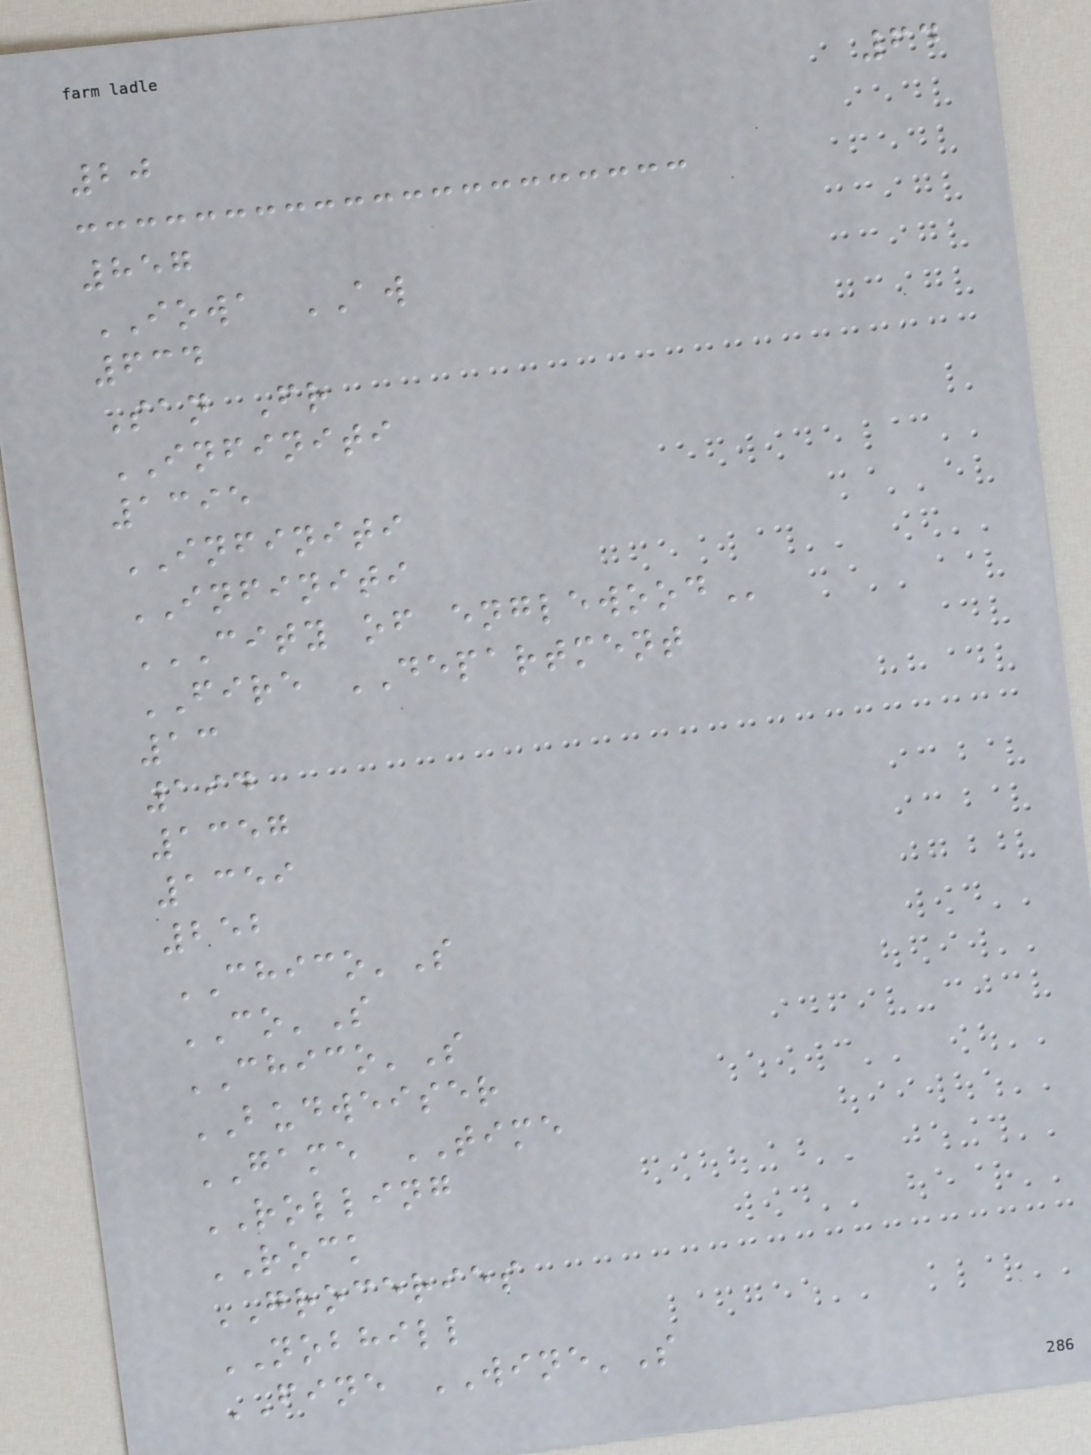64
20
857
IOWA AW
634
San Fr
INFINITI
1395
INFINITI
INFINITI
CITY OF ENGLEWOOD
FIRE DEPARTMENT
13
194
1357
1359
252
CHICO'S
CO'S
CHICO'S
BUDWEISER
GAME TIME
ROLLING
ROCK
GROCERIES
NOBHILL
FINE WINE'S
